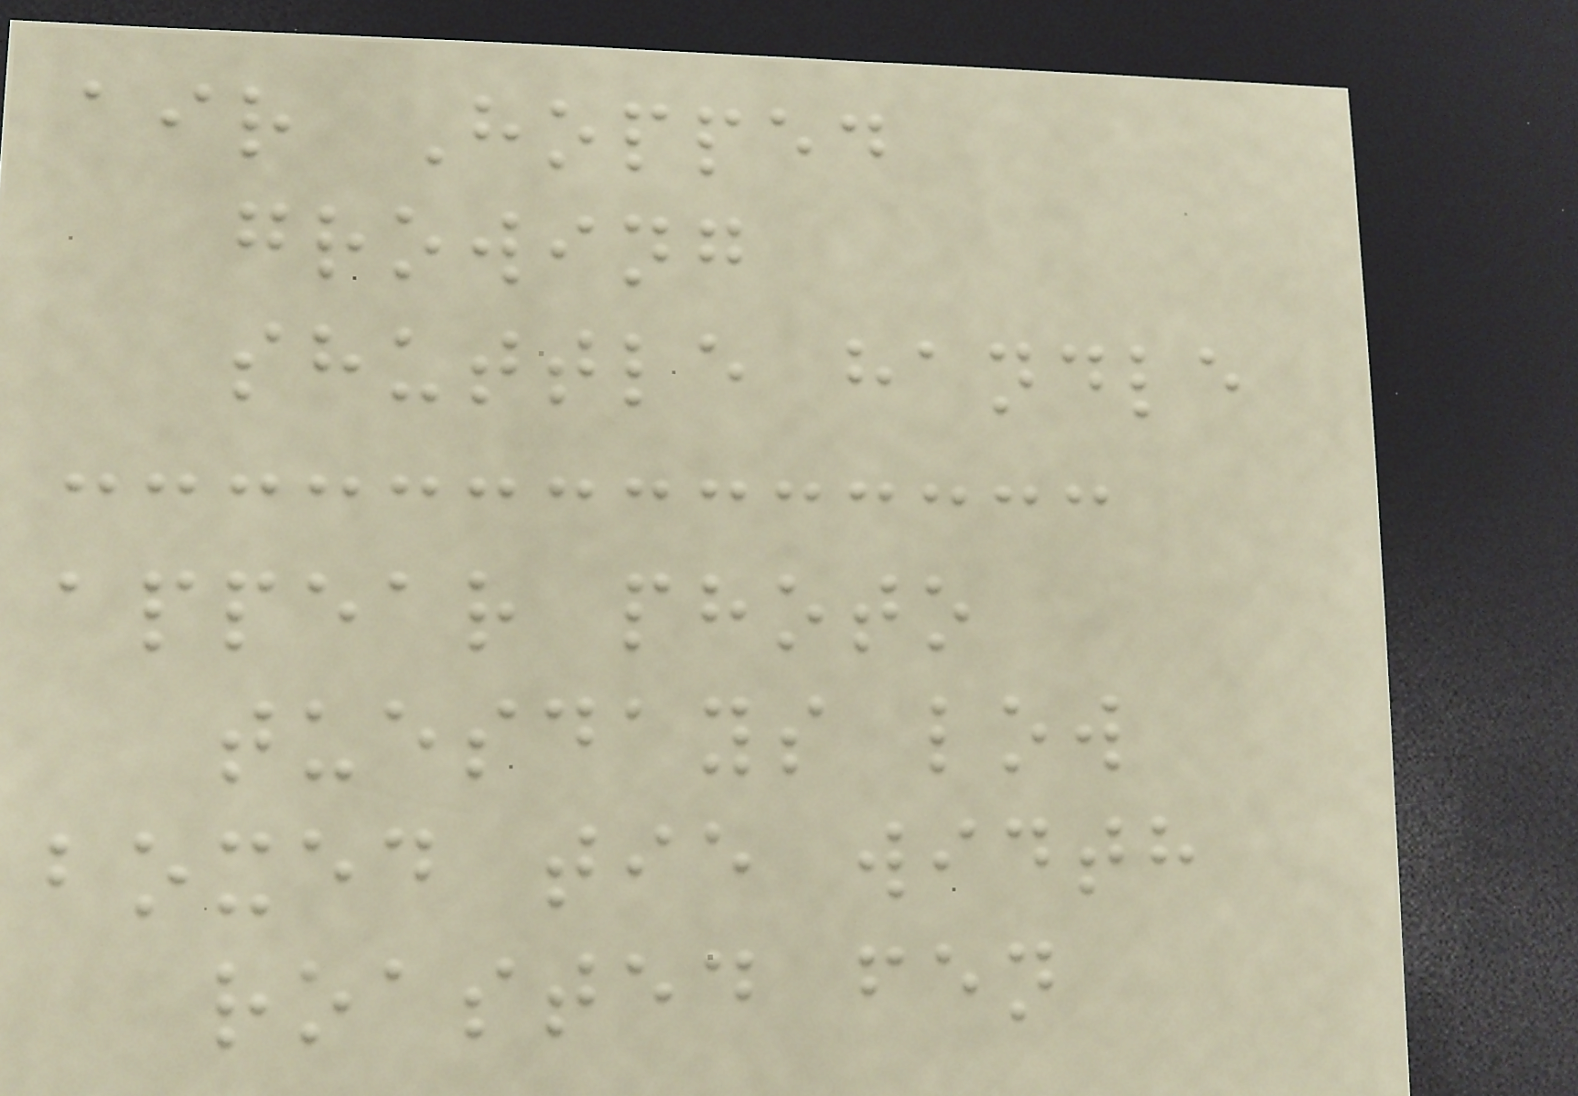air Hopped
growing
shuttle handle
appear photo
tuesdays low
boxed tie width
roasted fen
